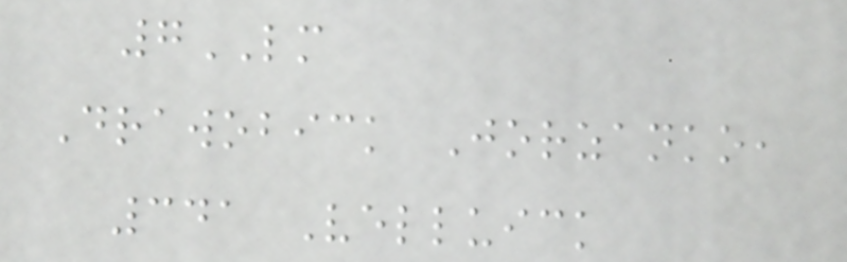7LM
Drawobick Jorzanko,
341 Velluick
